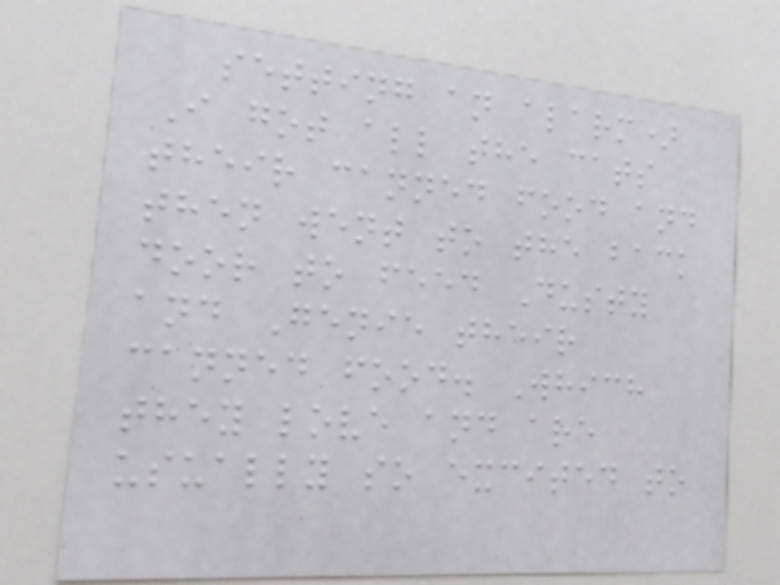setting an alarm)
I got all the cats
their canned food and
then went to the back
door to feed Dusty
and Genie their
canned food. Which
they love and are
usually so excited to
